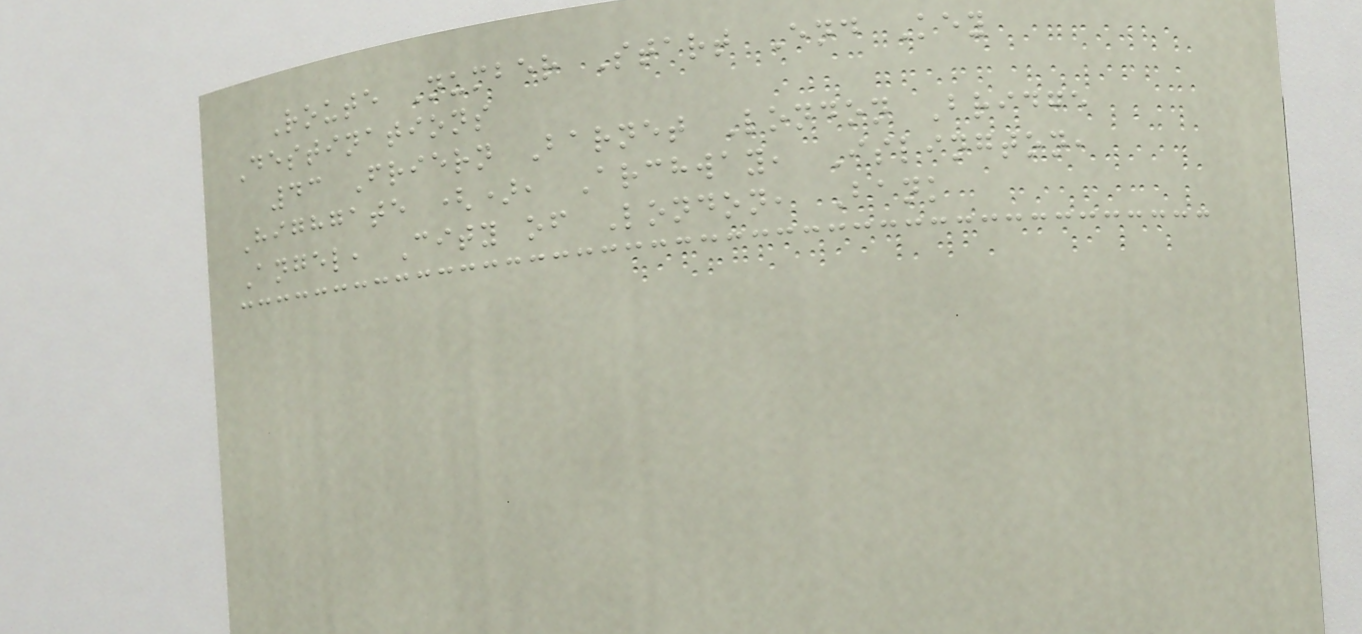Route Number Start End Key
Destinations
43 Friern Barnet London Bridge
Highgate (), Archway, Islington,
Angel, City of London, Bank
